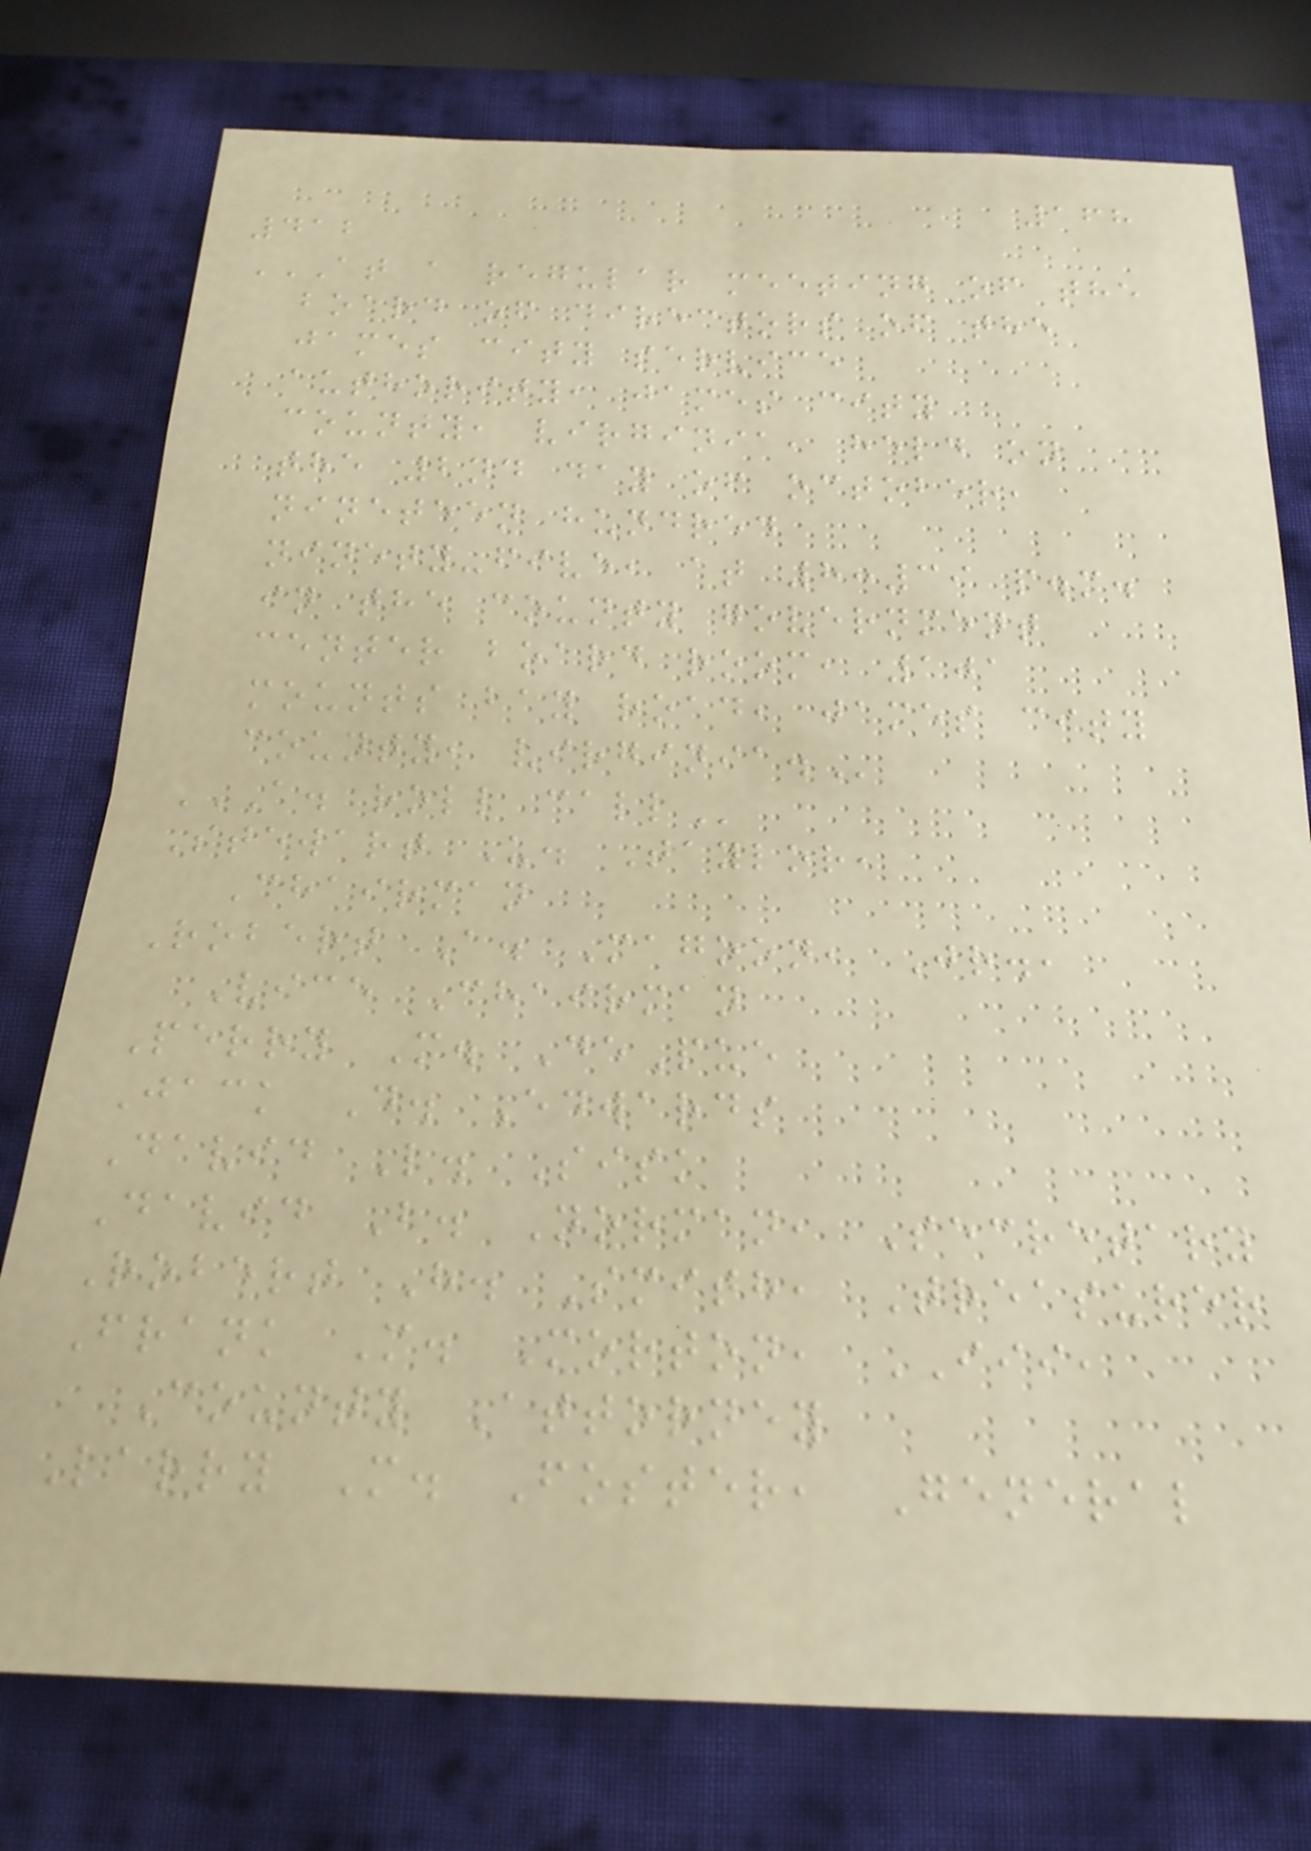168
412
AT A REGULAR MEETING OF THE
BOARD OF DIRECTORS OF THE
JAMES CITY SERVICE
AUTHORITY, JAMES CITY
COUNTY, VIRGINIA, HELD ON
THE 2ND DAY OF OCTOBER,
NINETEEN HUNDRED
NINETY-FIVE, AT 8:39 P.M.
IN THE COUNTY GOVERNMENT
CENTER BOARD ROOM, 101
MOUNTS BAY ROAD, JAMES CITY
COUNTY, VIRGINIA.
A. ROLL CALL
Stewart U. Taylor,
Chairman
Robert A. Magoon, Jr.,
Vice Chairman
Perry M. DePue
Jack D. Edwards
David L. Sisk
David B. Norman, Secretary
Robert H. Smith, Treasurer
Frank M. Morton, III,
County Attorney
Larry M. Foster, General
